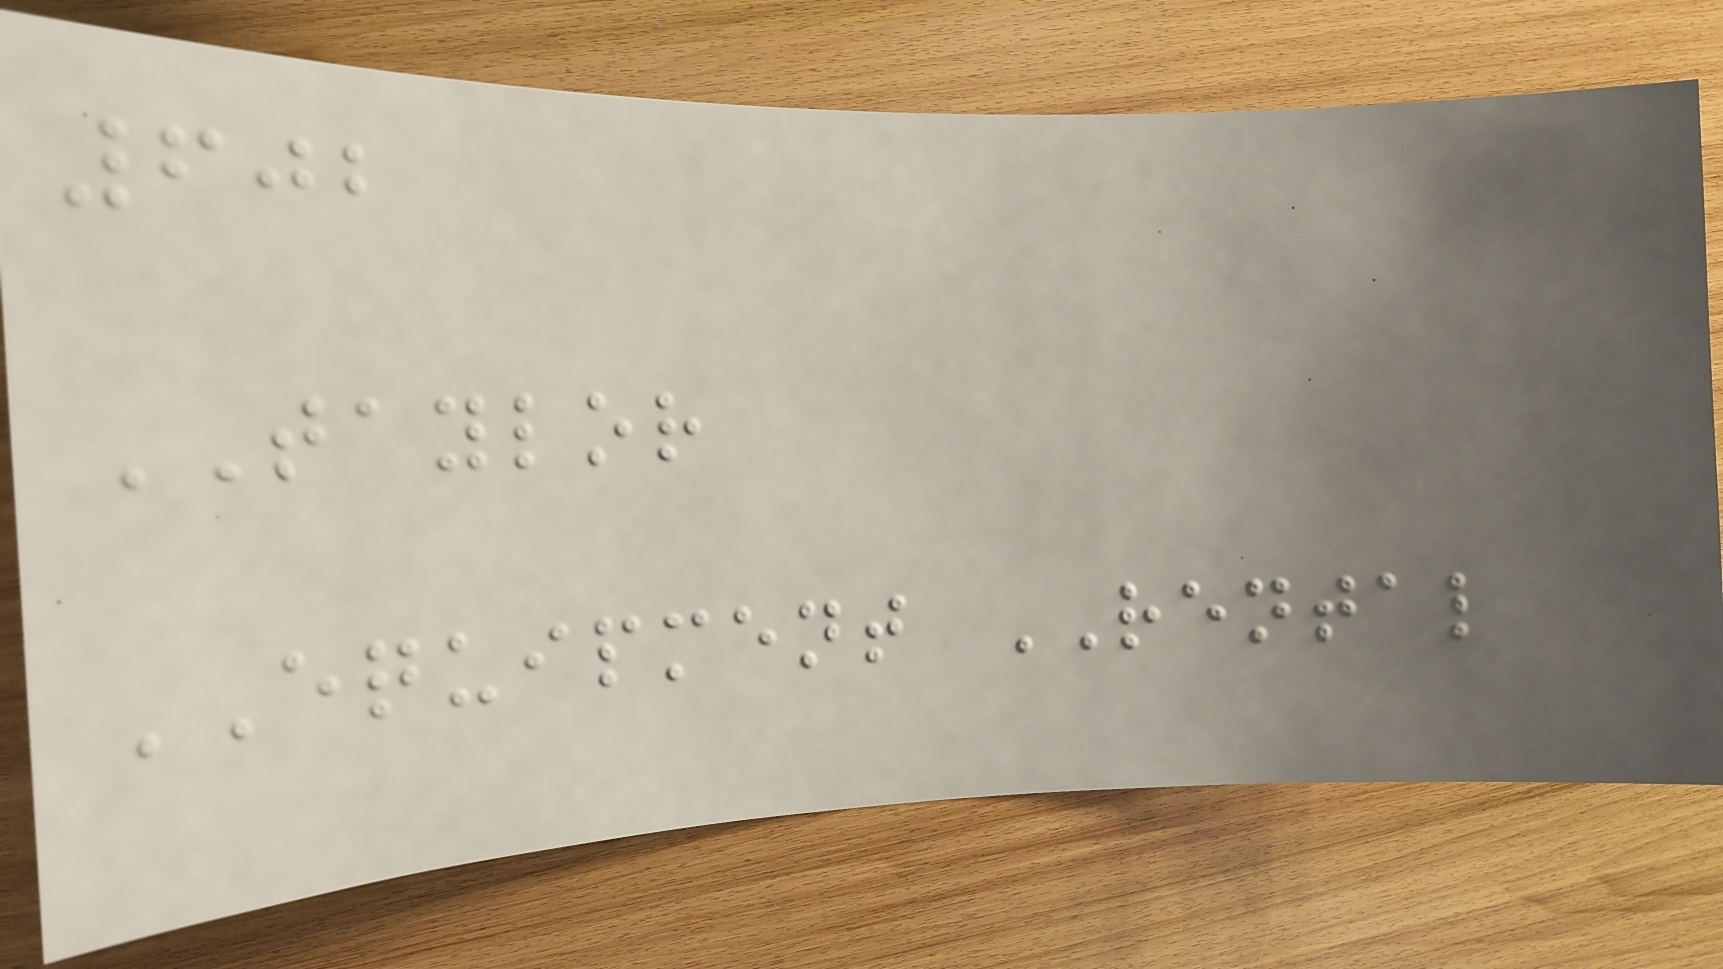602
TAYLOR
EQUIPMENT RENTAL
